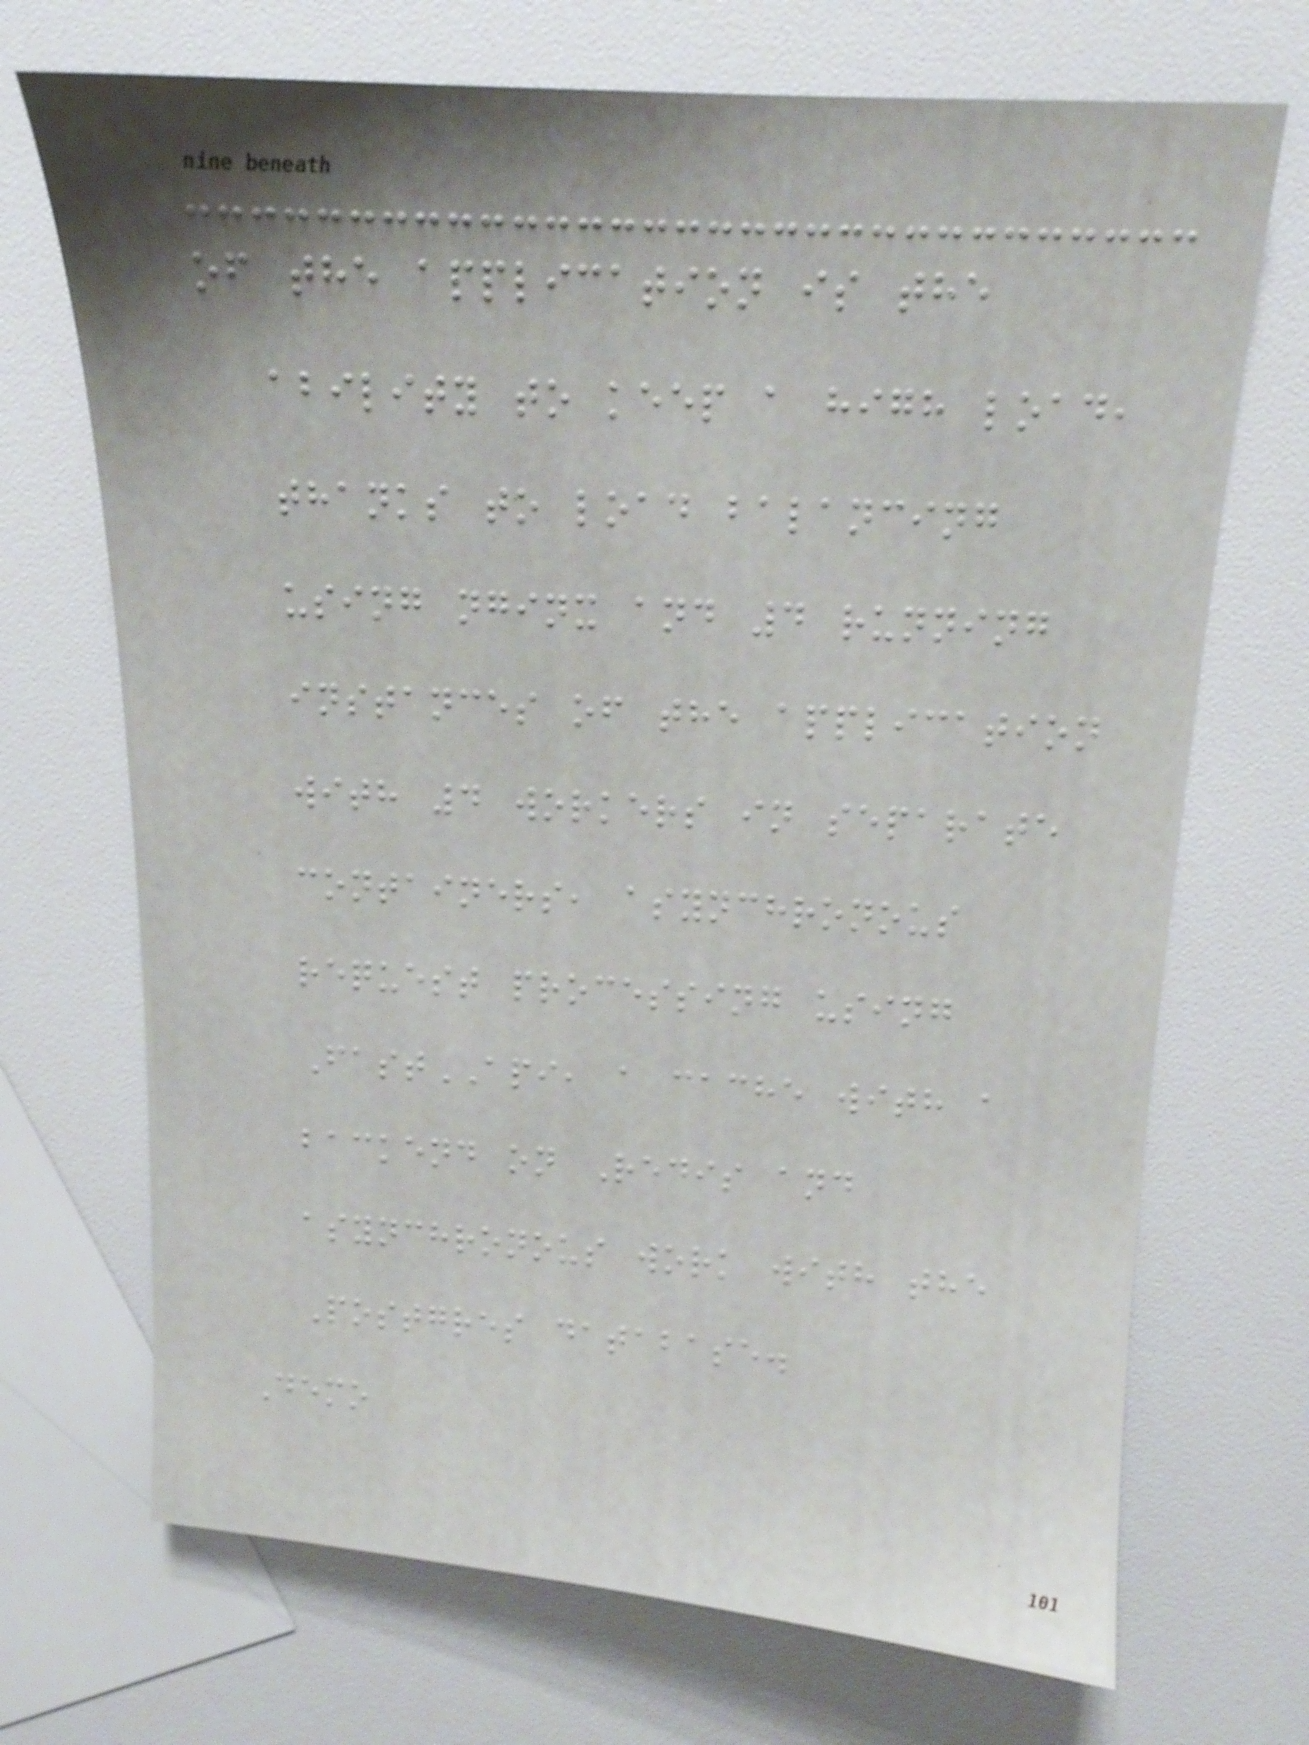of the application is the
ability to keep a high load,
thanks to load balancing
using nginx and 4 running
instances of the application
with 4 workers in separate
containers, asynchronous
request processing using
FastAPI, a cache with a
backend on Redis and
asynchronous work with the
Postgres database.
Demo
